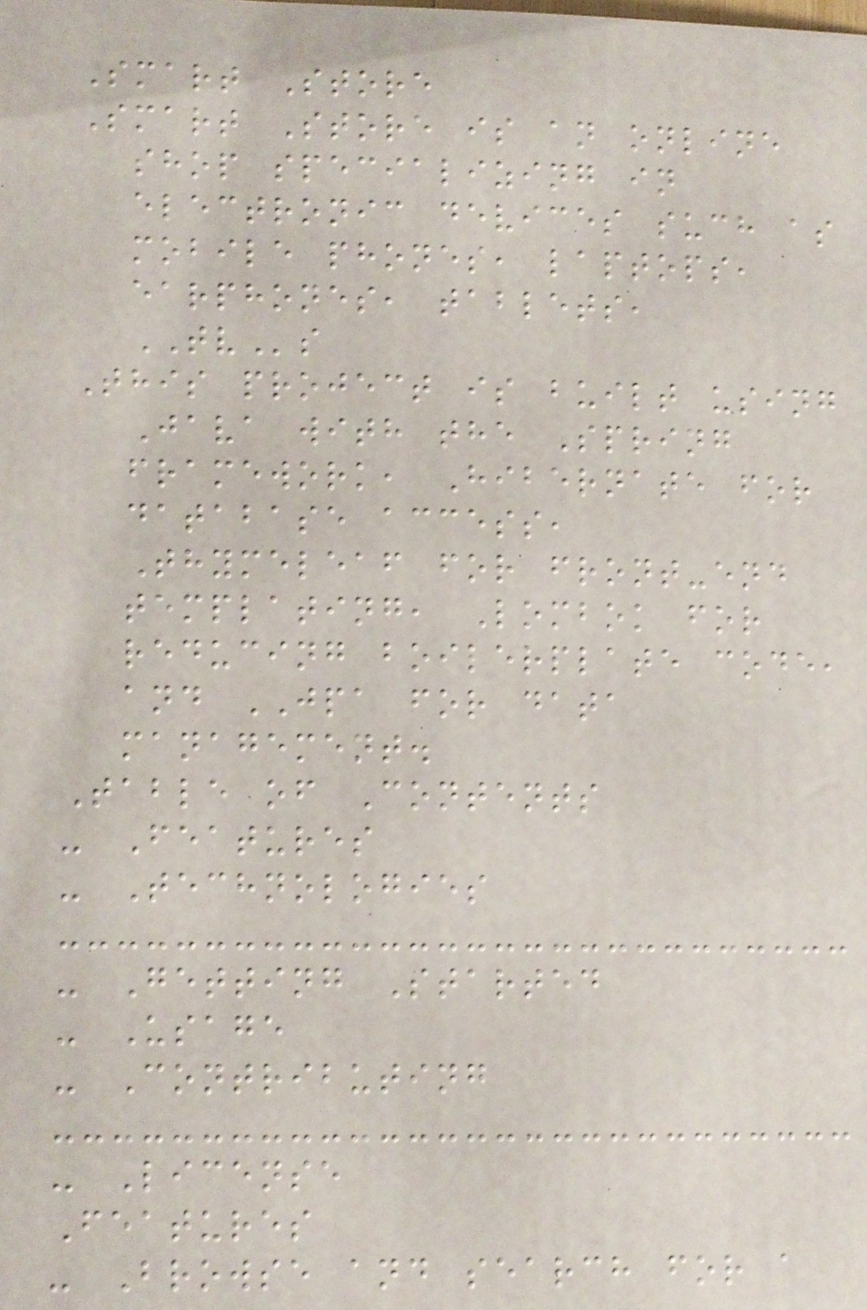Smart Store
Smart Store is an online
shop specializing in
electronic devices such as
mobile phones, laptops,
earphones, tablets,
TVs
This project is built using
Java with the Spring
framework, Hibernate for
database access,
Thymeleaf for front-end
templating, Lombok for
reducing boilerplate code,
and JPA for data
management.
Table of Contents
- Features
- Technologies
- Getting Started
- Usage
- Contributing
- License
Features
- Browse and search for a
